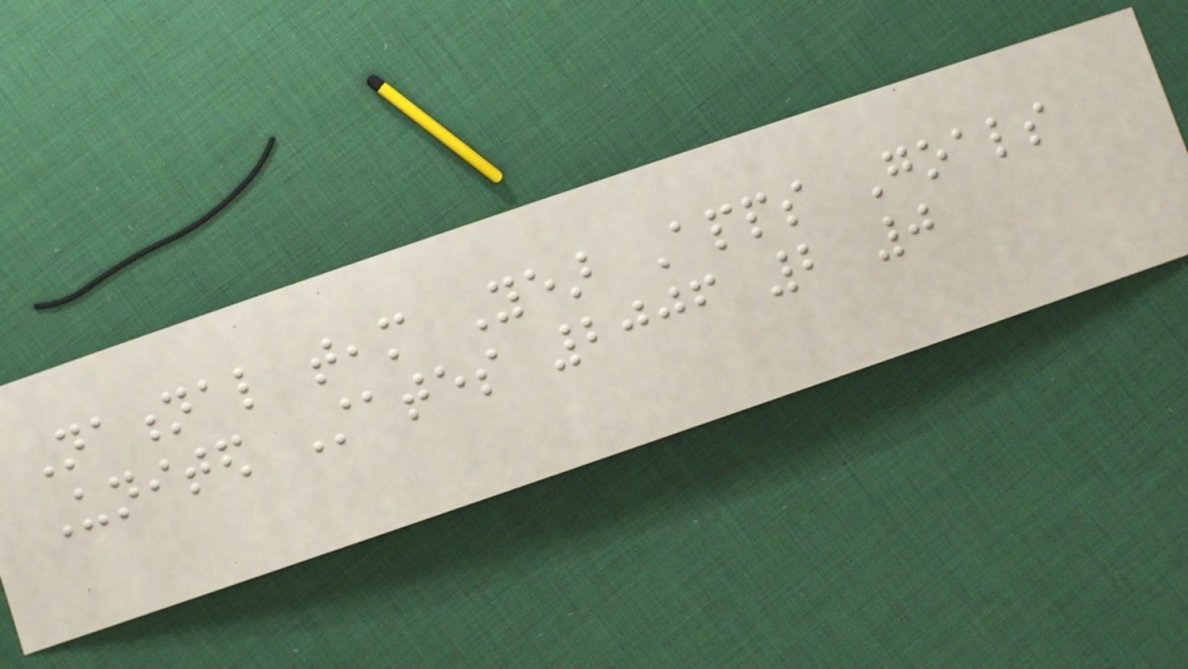National team Year Apps Goals
United States 2006 2 0
